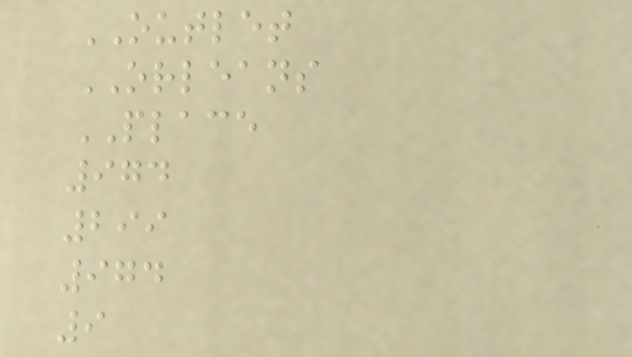OUTLET
ORLEANS
PLACE
974
299
974
9
